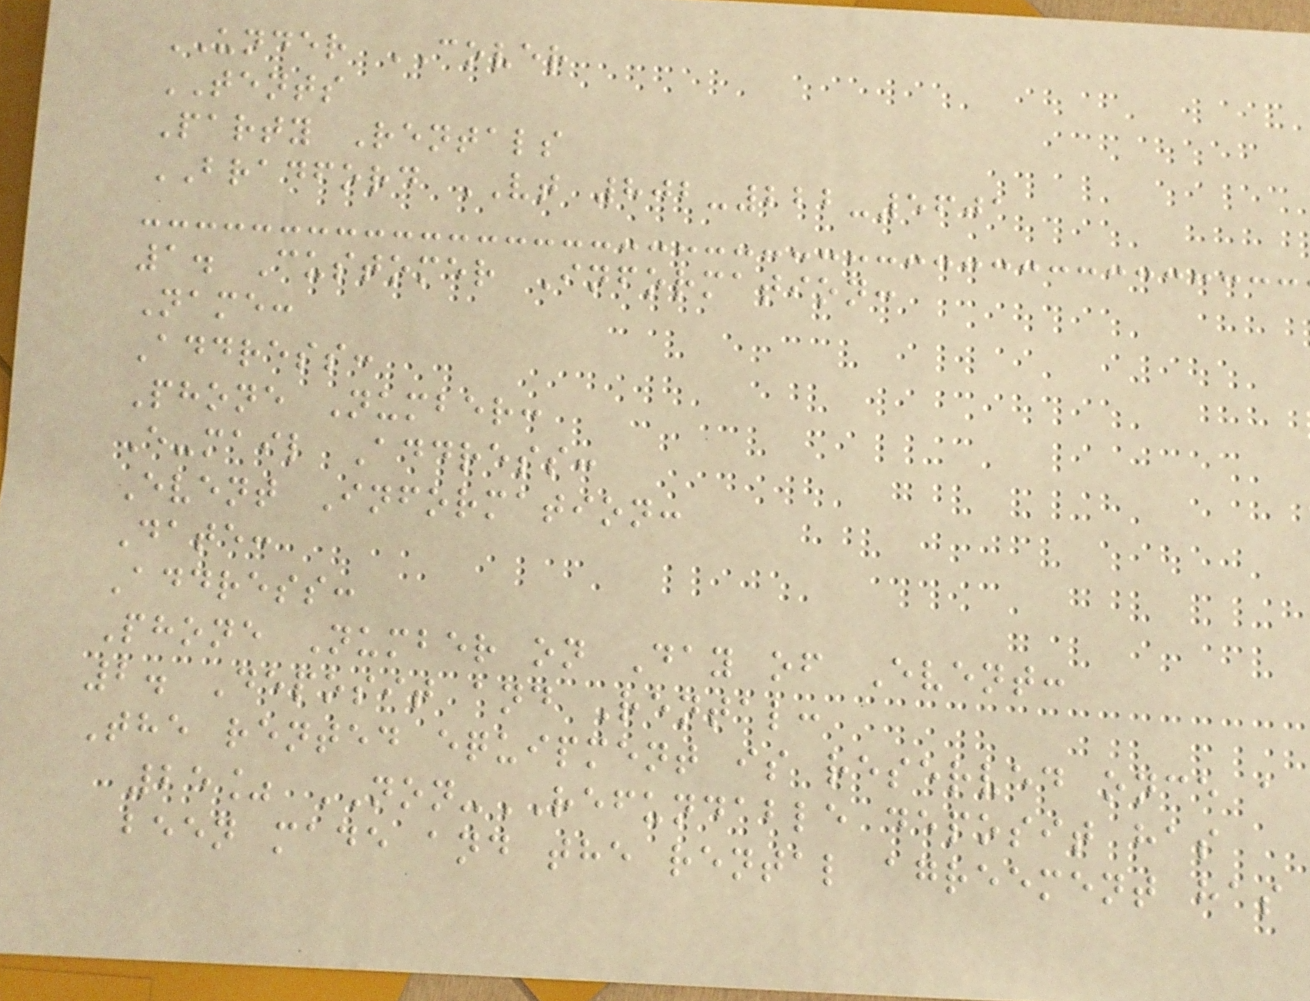UNDER COVER
TENTS
Party Rentals
BRADFORD VT 802-222-5601
1. Customer Information:
Name:
Address:
Phone Number:
E-mail Address:
Event Information:
Date:
Address:
Phone Number on Day of Event:
2. Deposit and Rental:
The rented equipment is reserved once a
25% NON-REFUNDABLE deposit has
been made and the rental agreement has
